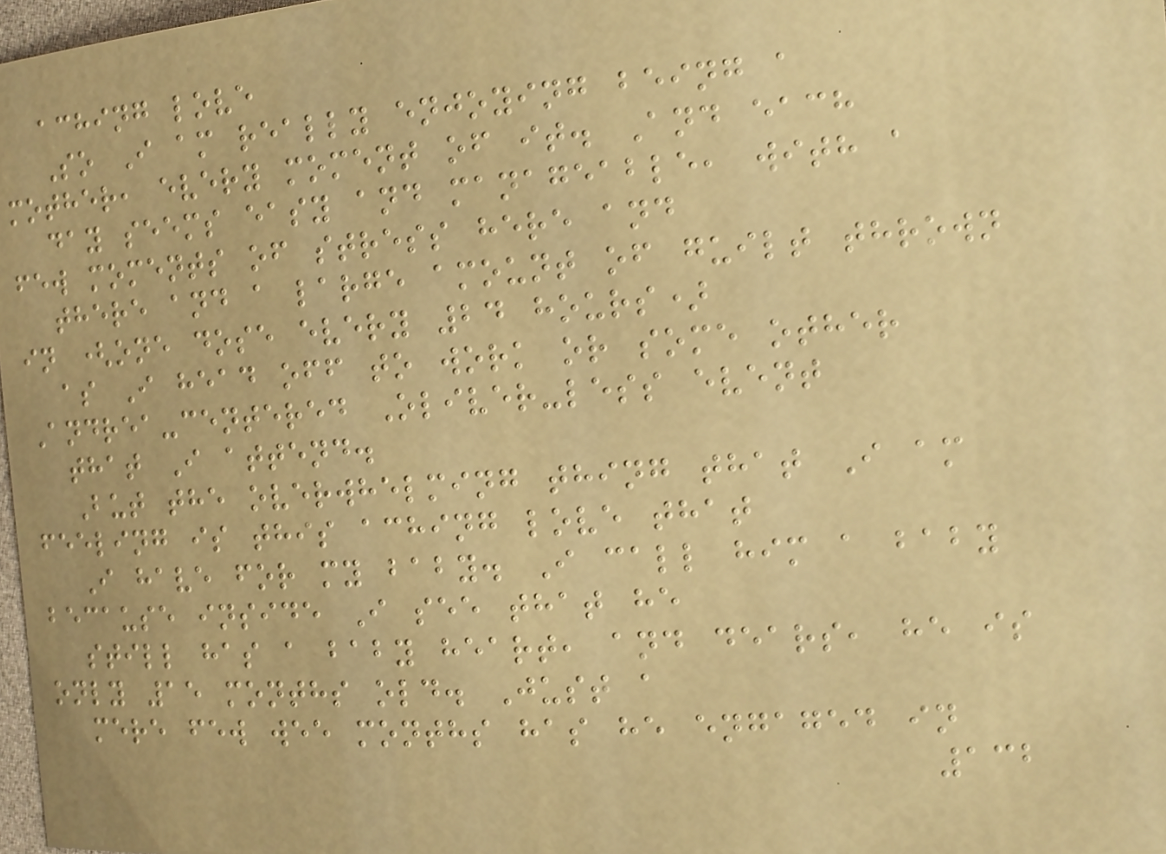aching love
So I am really enjoying being a
mother, every moment of it. And each
day seems easy and manageable, with a
few moments of stress here and
there and a large amount of guilt thrown
in (one dose every 24 hours)
as I head off to work or some other
Andrea-centered Oliver-less event
that I attend.
But the overwhelming thing that I am
feeling is this aching love that
I have for my baby. I call him a baby
because inside I see that he
still has a baby heart, and dears, he is
only 15 months old. Just a
mere few wee months has he engaged in
132
